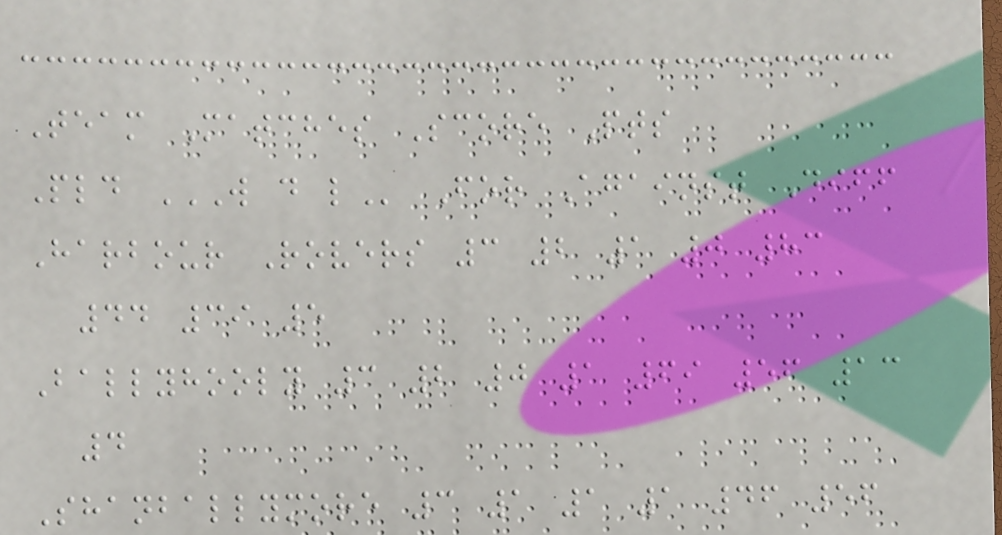Team Matches Score Pts
Pld W D L For Against Diff
Harbour Rovers 3 2 1 0 83
44 39 5
Ballyhooly 3 2 0 1 69 56 13
4
Shanballymore 3 1 1 1 46 56
